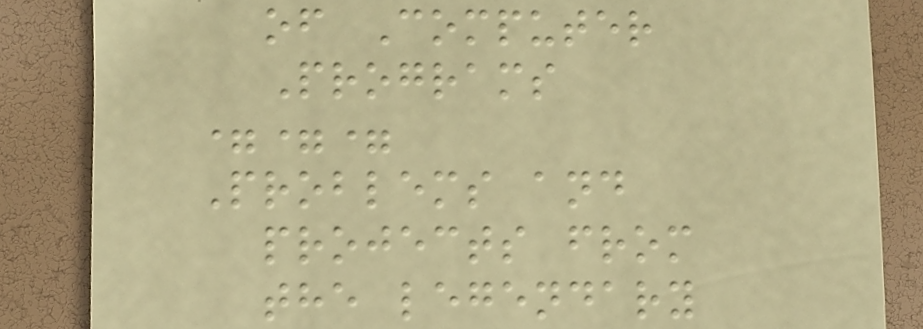of Computer
Programs
===
Problems and
projects from
the legendary
